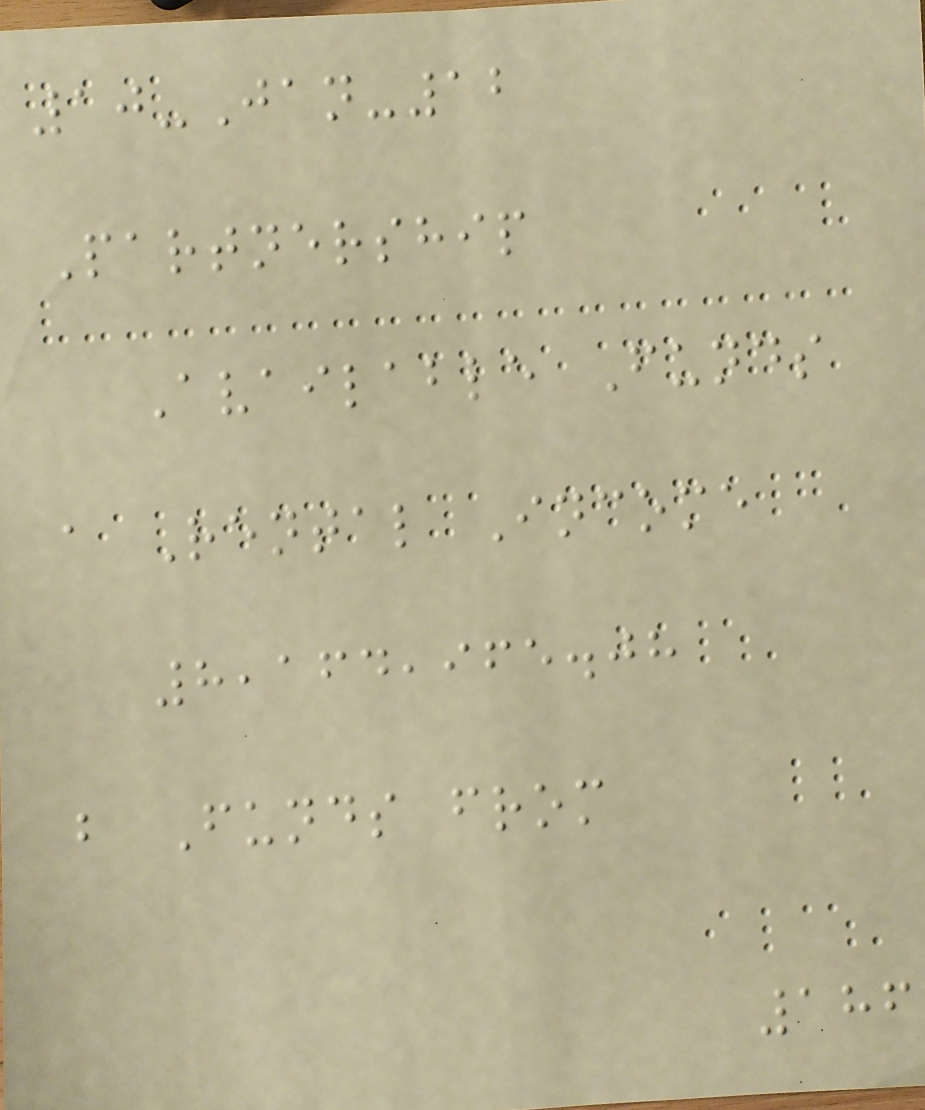10-Jan-12
Partnership
Available Funds
a Rental Income
8,164,965.08
b Funds from
186
